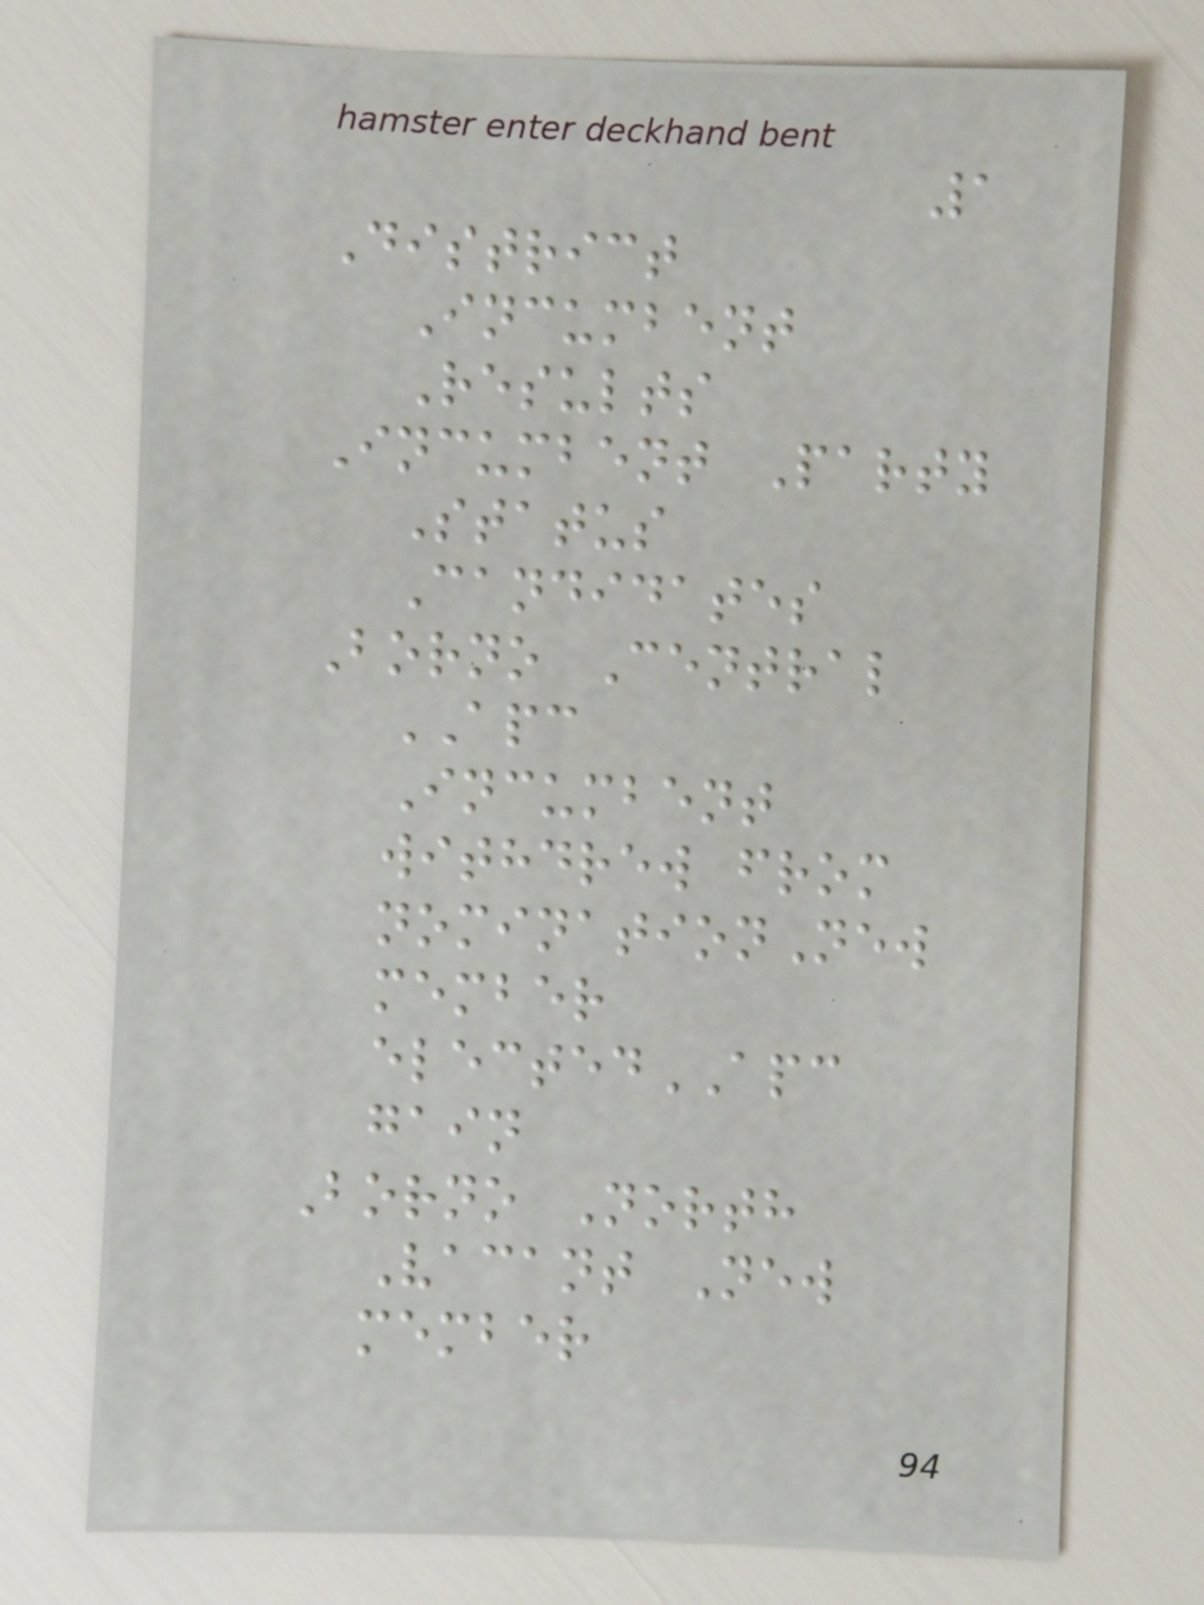1
District
Incumbent
Results
Incumbent Party
Status
Candidates
Borno Central
APC
Incumbent
withdrew from
nominationNew
member
electedAPC
gain
Borno North
Vacant New
member
